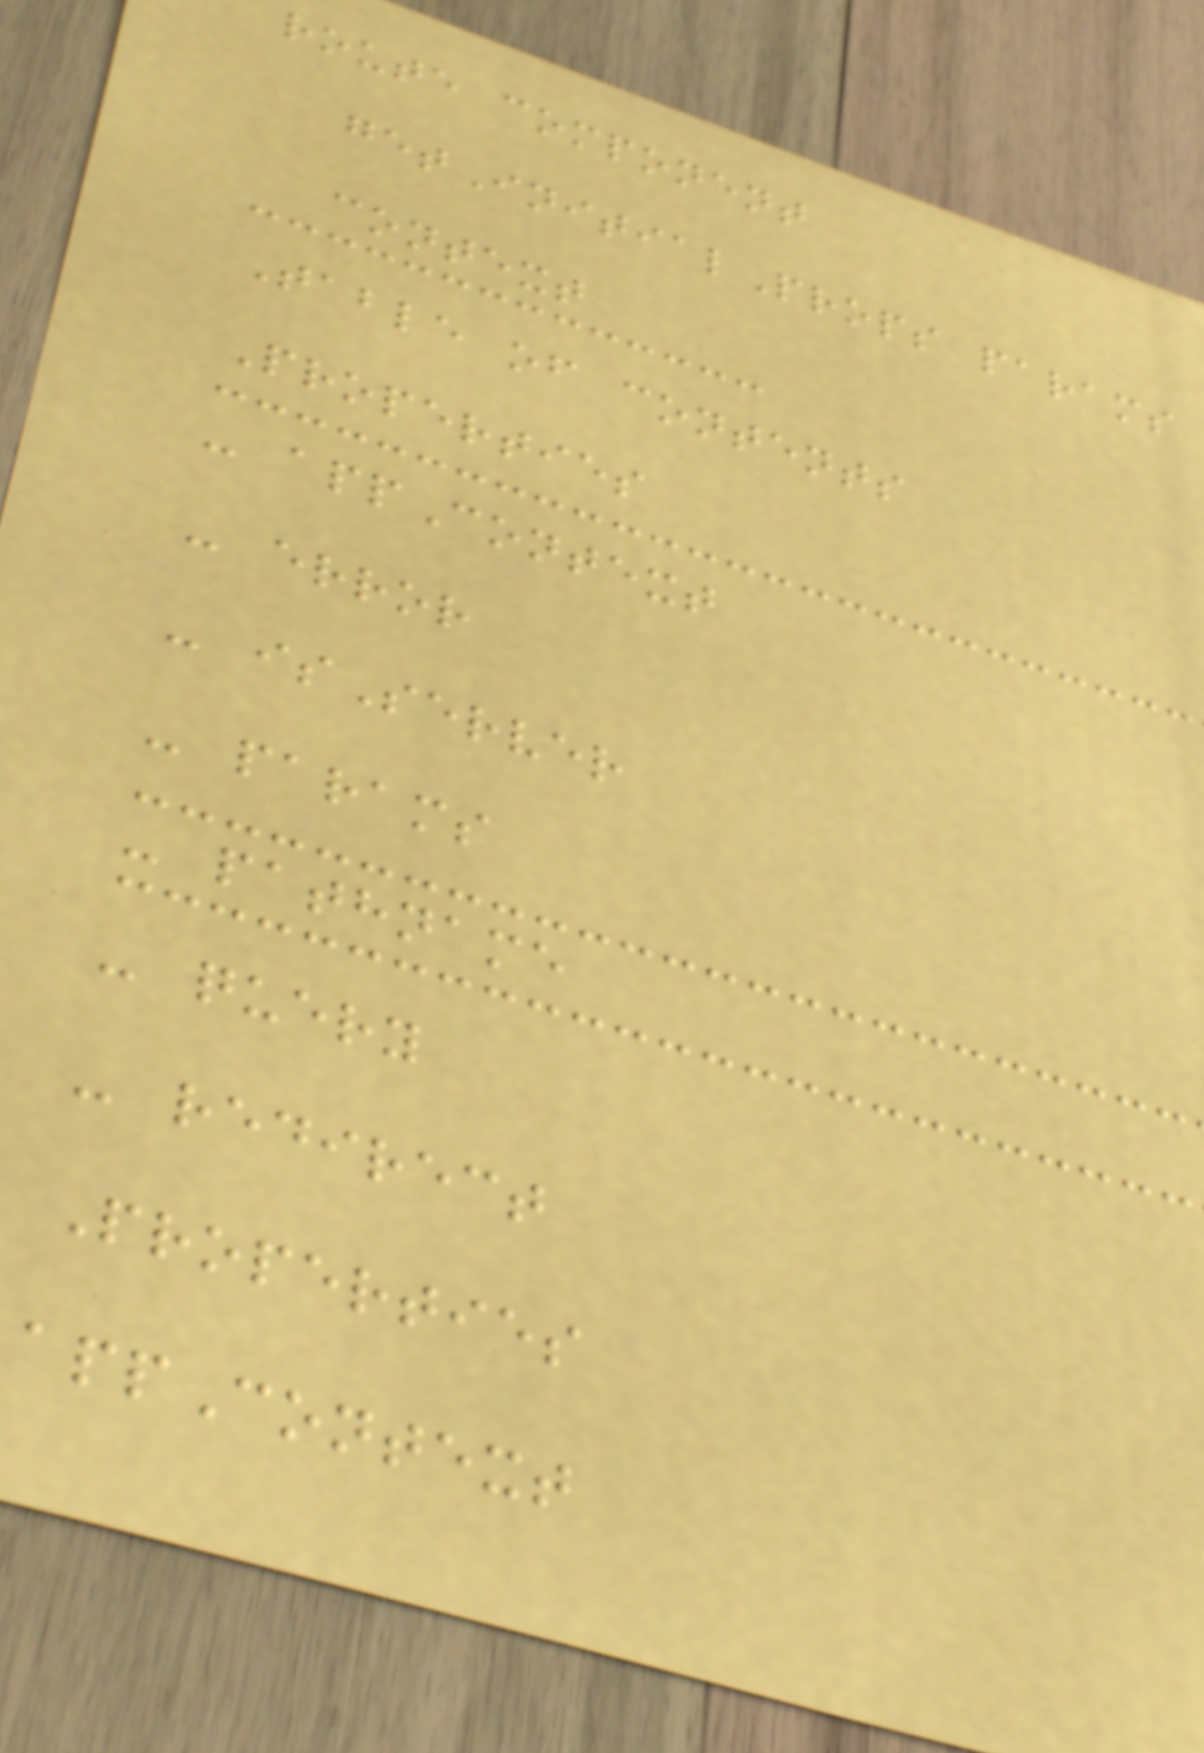route component
getInitialProps params
context
Table of contents
Properties
- appContext
- error
- isServer
- params
- pathname
- query
- redirect
Properties
appContext
